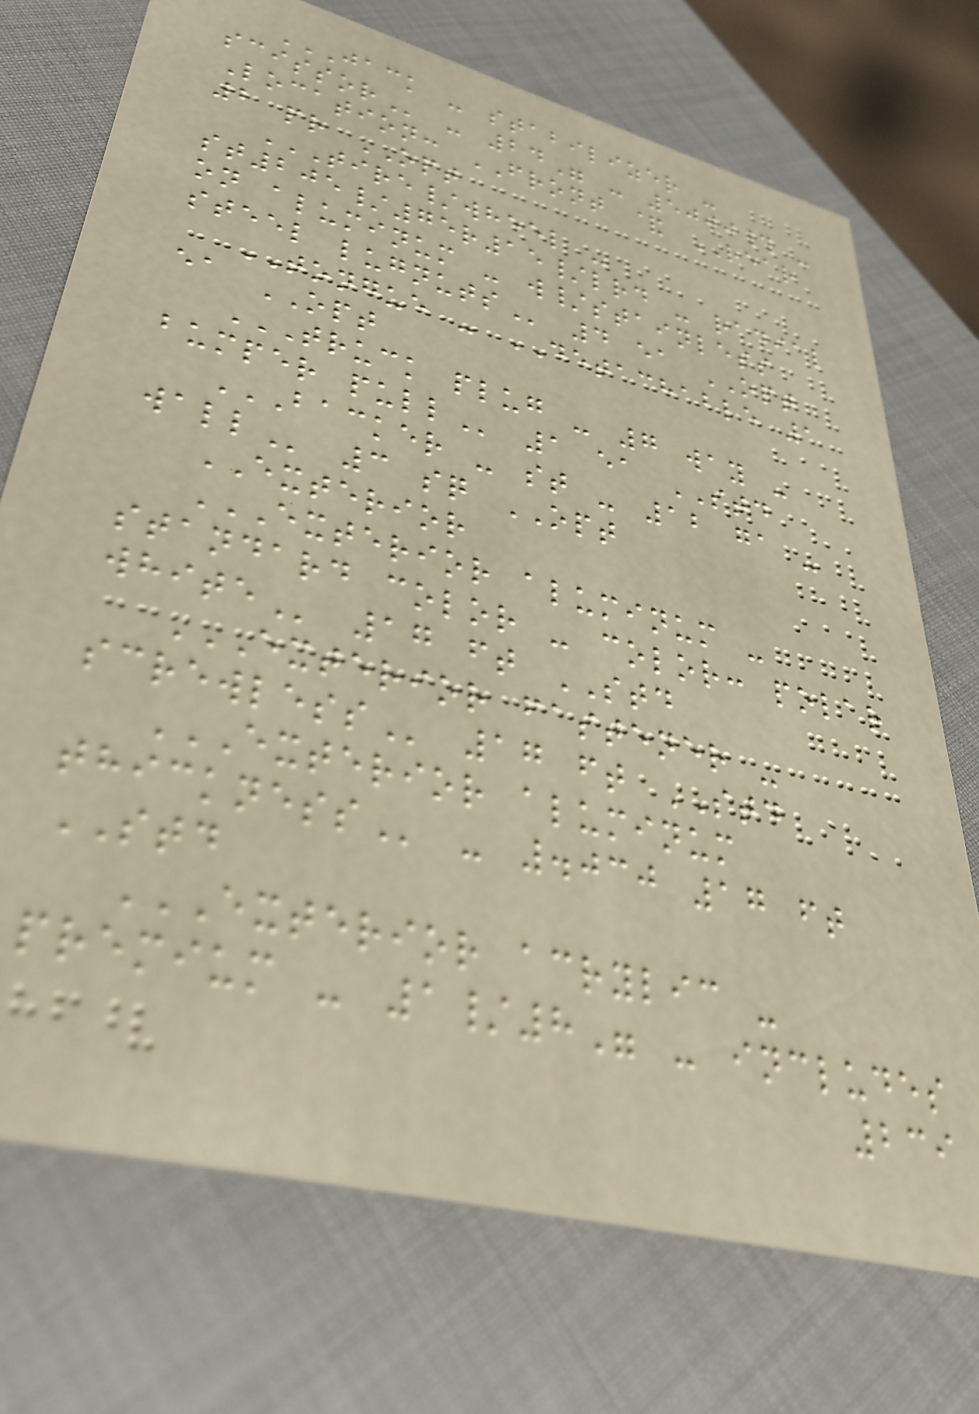JACK - STABILIZER -
SCISSOR - 24" - 5000# -
Location: FRONT & REAR
2 pr OPT
TIRE/WHEEL -
ST205/75R15/LRD - RADIAL
ON ALUMINUM - W/STAINLESS
STEEL LUGNUTS 4 ea OPT
TONGUE - DETACHABLE 1
ea OPT
TRUCK PLUG - 7 WAY -
BUMPER PULL 1 ea STD
BACKER - ST - 12 GA -
WALL 3 sq OPT
EXTERIOR
EXTERIOR ALUMINUM -
STANDARD COLOR - COLOR: POLAR
WHITE 17 ft STD
EXTERIOR FASTENER -
SCREWLESS 17 ft STD
EXTERIOR ALUMINUM
THICKNESS - .030 17 ft
STD
EXTERIOR ACRYLIC -
PREMIUM - 1/8" - INCLUDES
239
